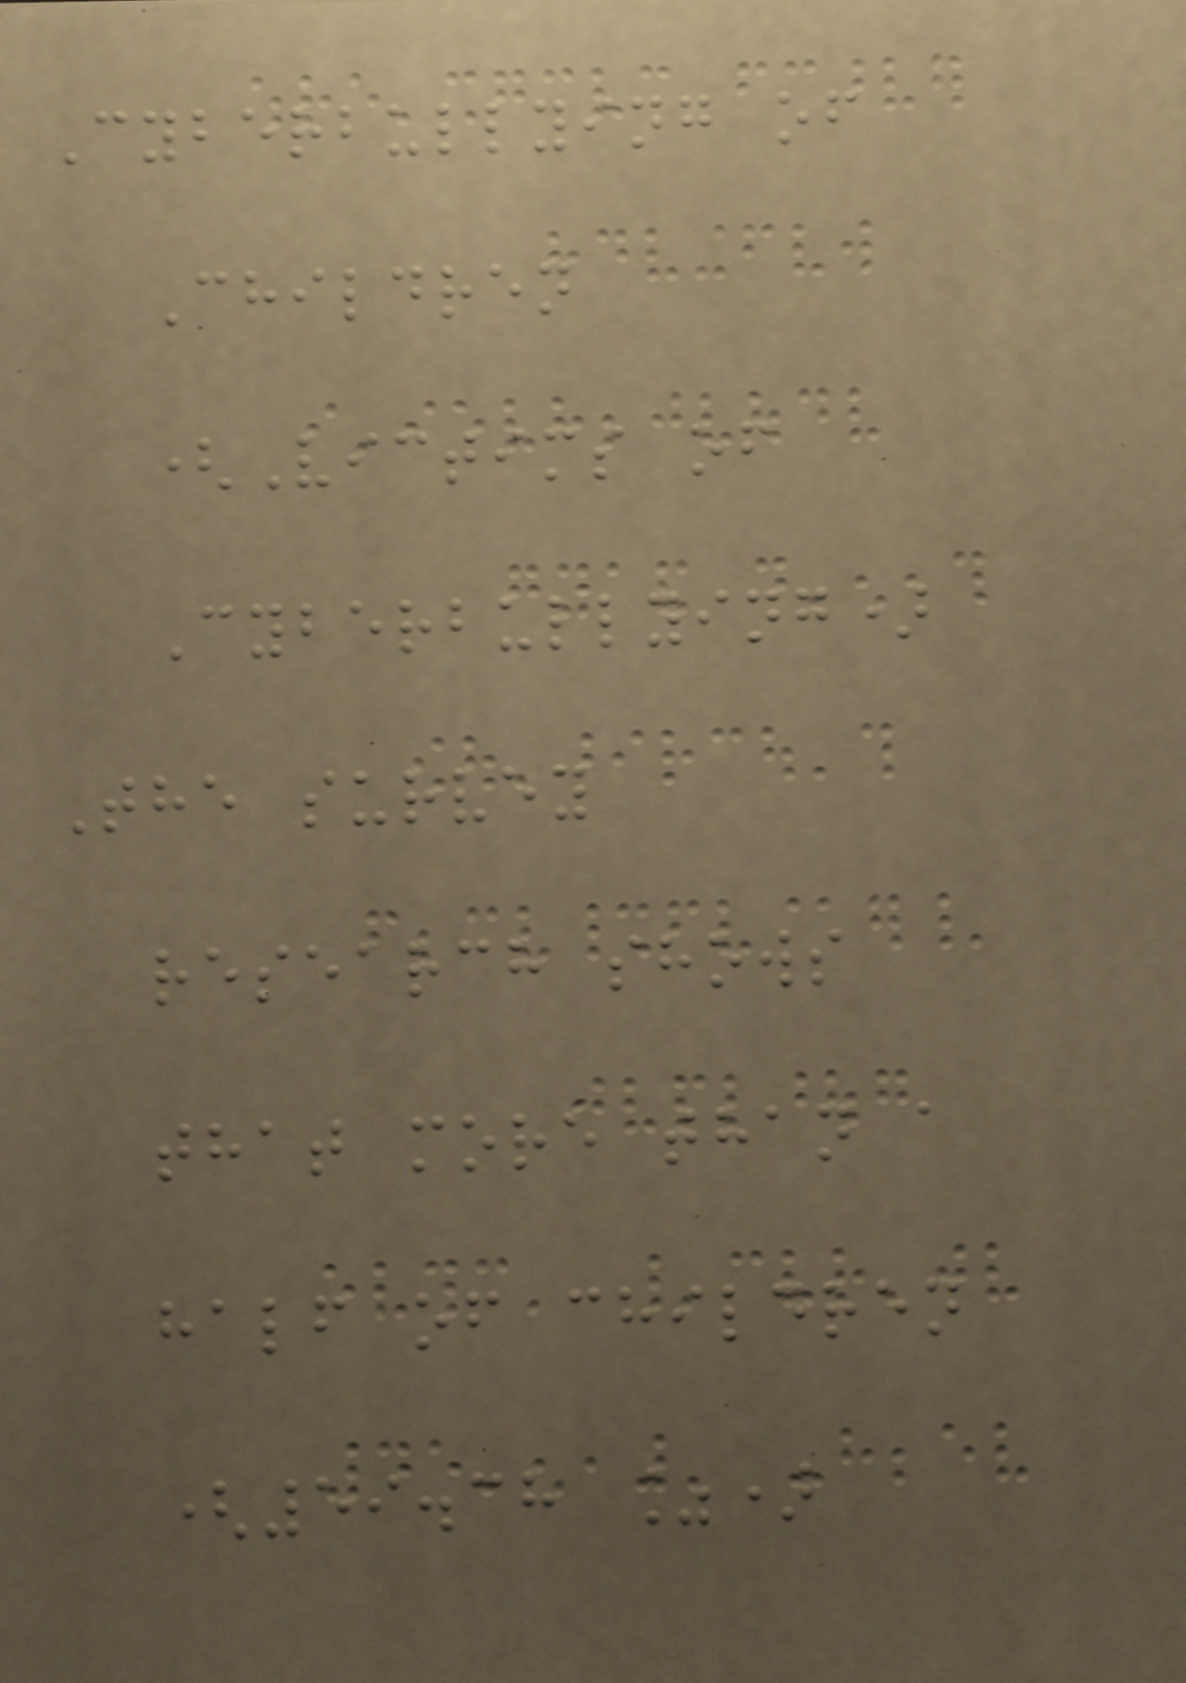Cyberbullying of
Children
(Victims of
Cyberbullying)
The survey
research shows
that more than a
half of children
(59.38 %)
